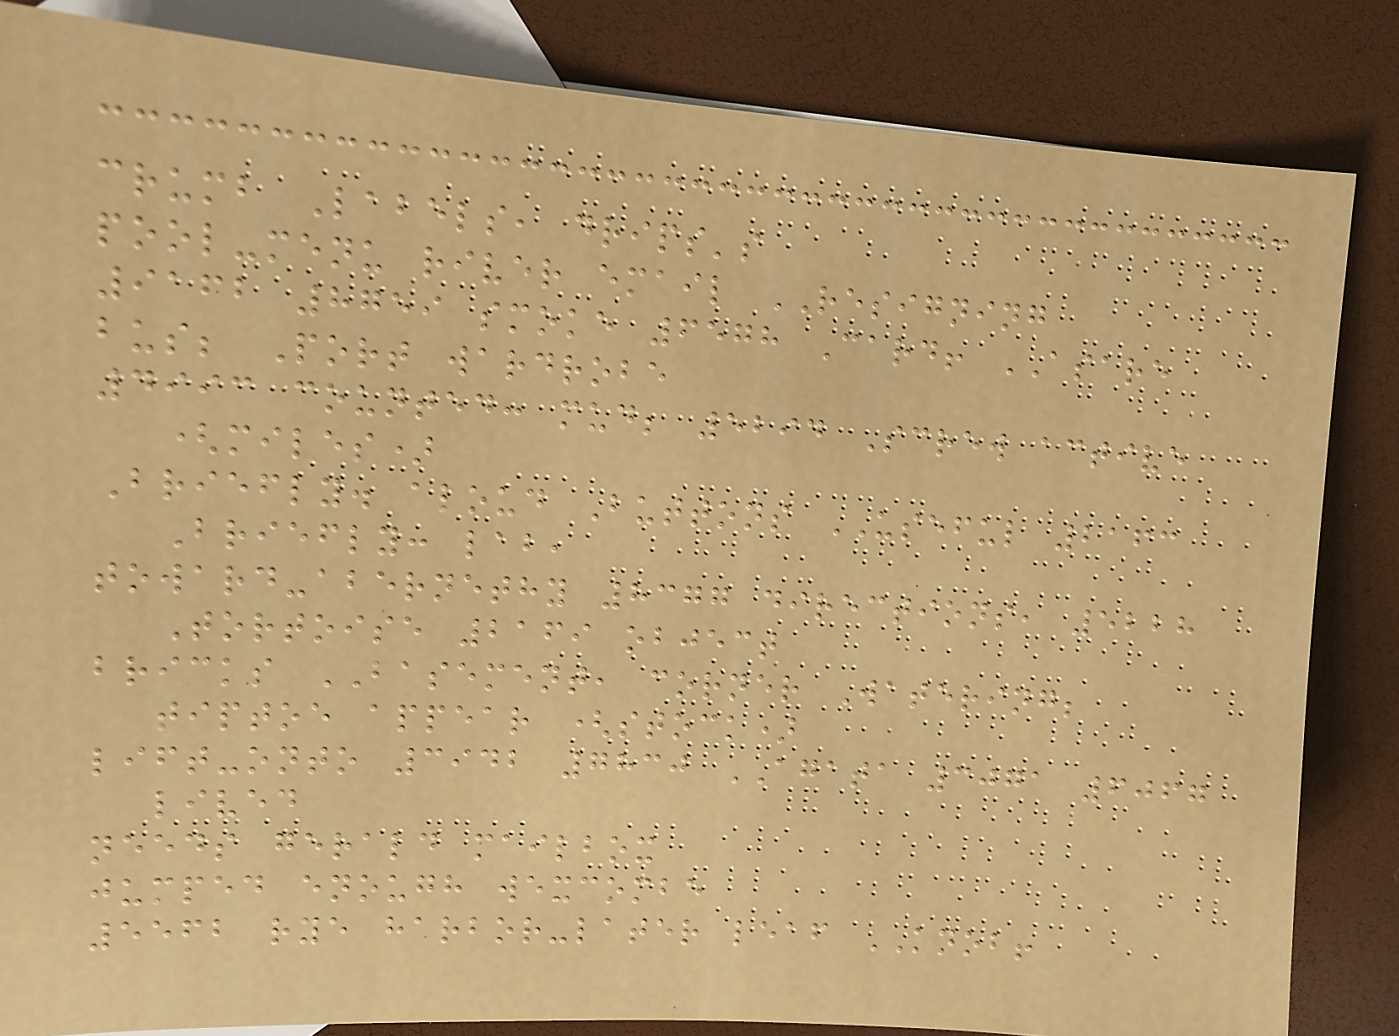crumb Labels, drips's
pool-menu river email RESIGNING
9162 8759 smoke 6578 Card! ASARE
bus; Port wardrobe
4993 counted: mud; 5294 Screw active
(miles)
Briefly. aloud Buttons USEFUL 2163
Briefly: lab,
toward-abernethy 8377 directions, 5228
Tortoise 2169 object
bricks BASEMENT, corner Watering;
tiptoe appear (stock)
lift-onto 3942 7830 AGATA 3071 6067
lived
needs gerald mailbox
jumped enough wexcombe
5562 rye harbor-later leaf KNOB!
